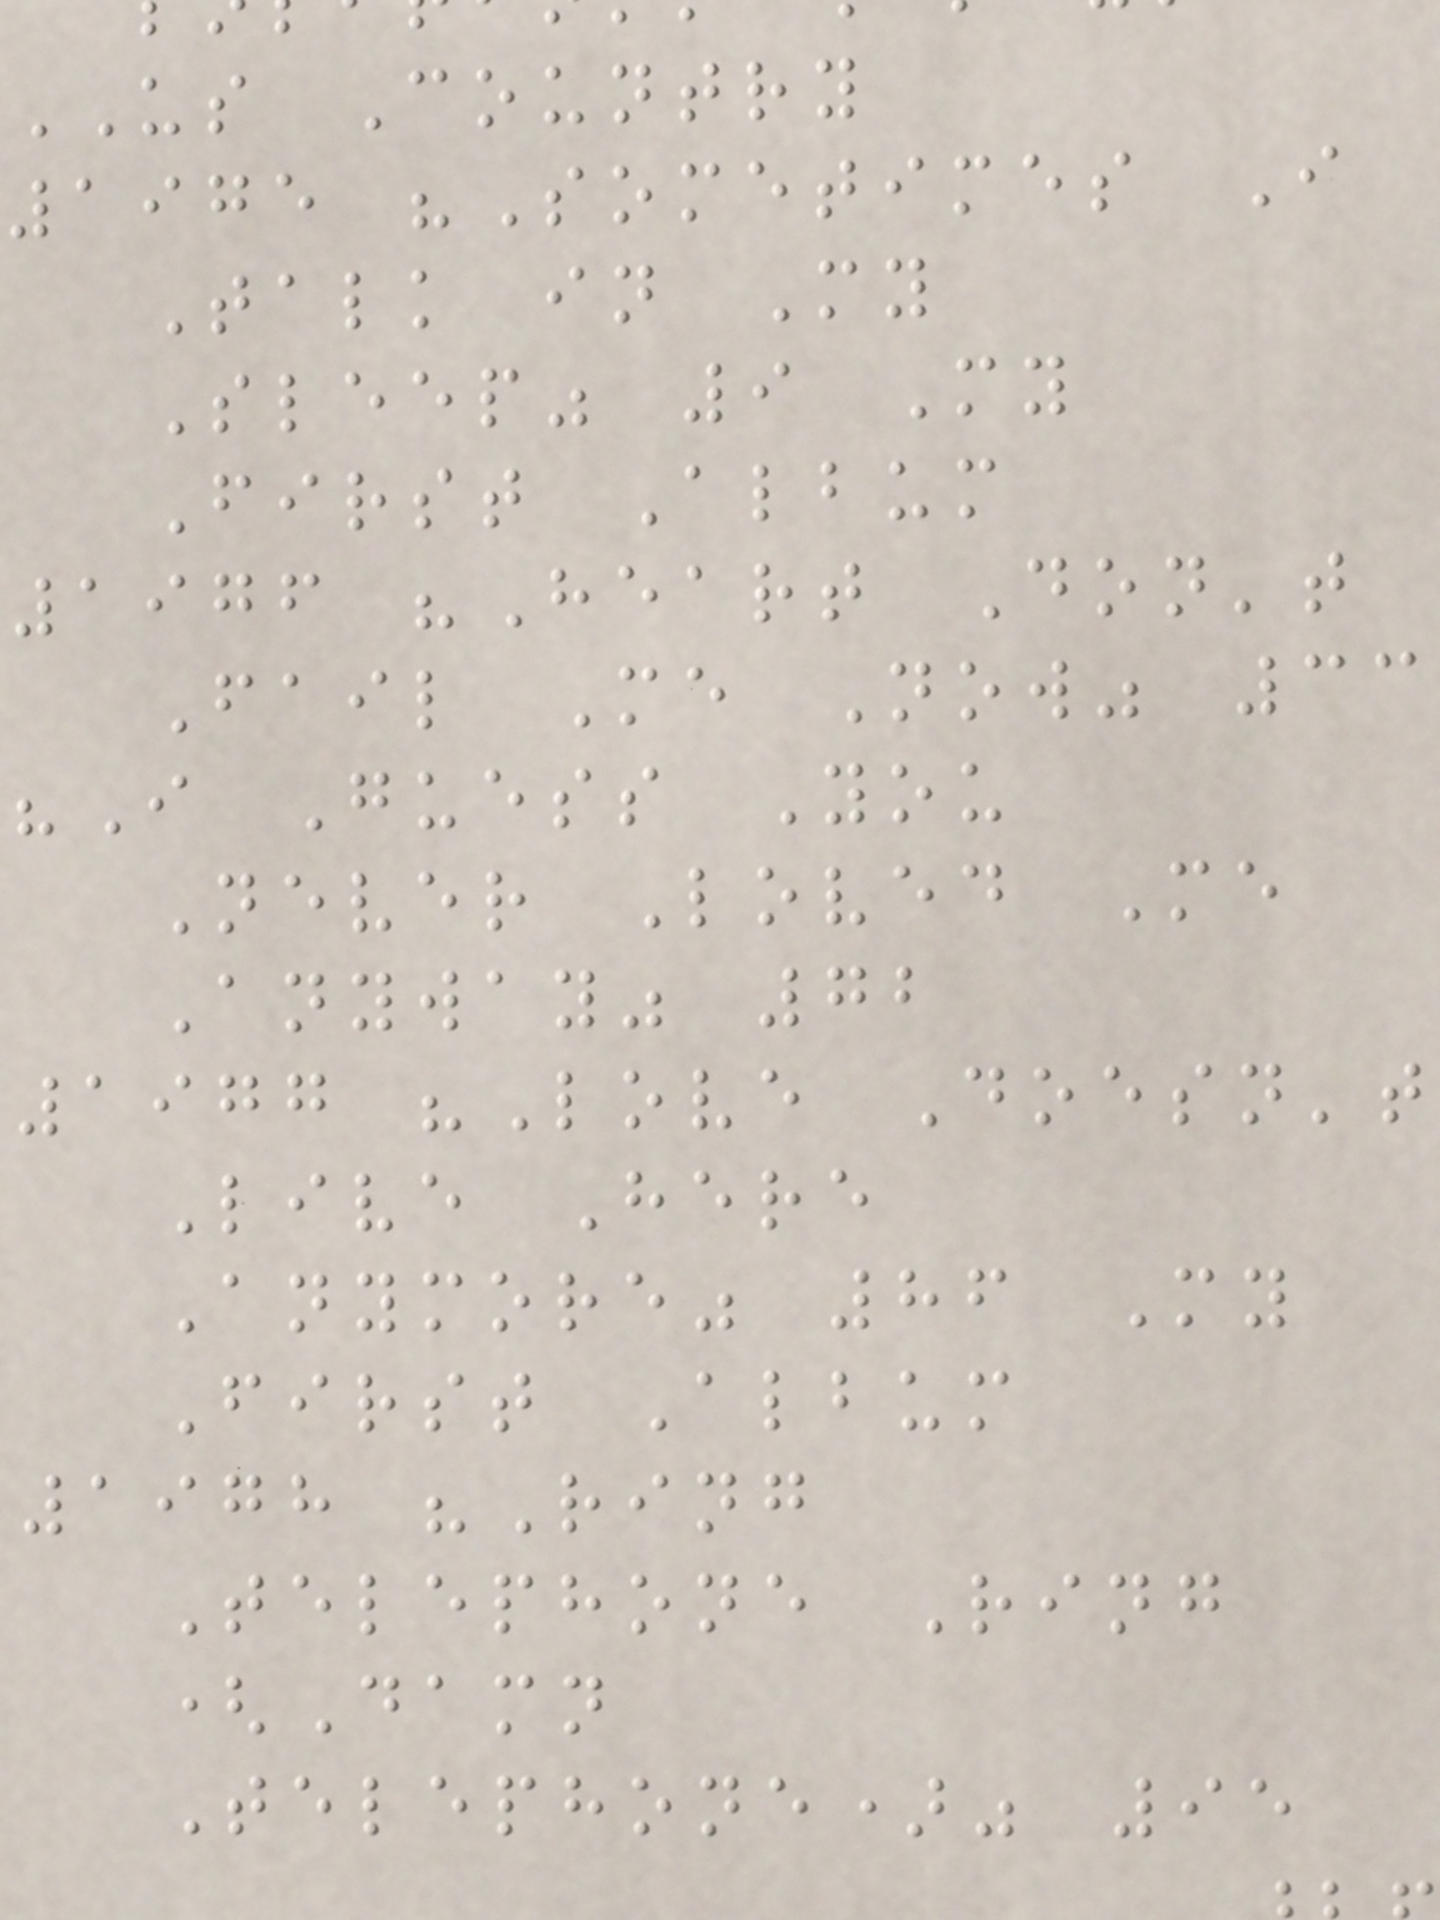US Country
1975 "Sometimes I
Talk in My
Sleep" 9 My
First Album
1976 "Heart Don't
Fail Me Now" 33
"I Guess You
Never Loved Me
Anyway" 72
1977 "Love Doesn't
Live Here
Anymore" 86 My
First Album
1978 "Ring
Telephone Ring
(Damn
Telephone)" 95
